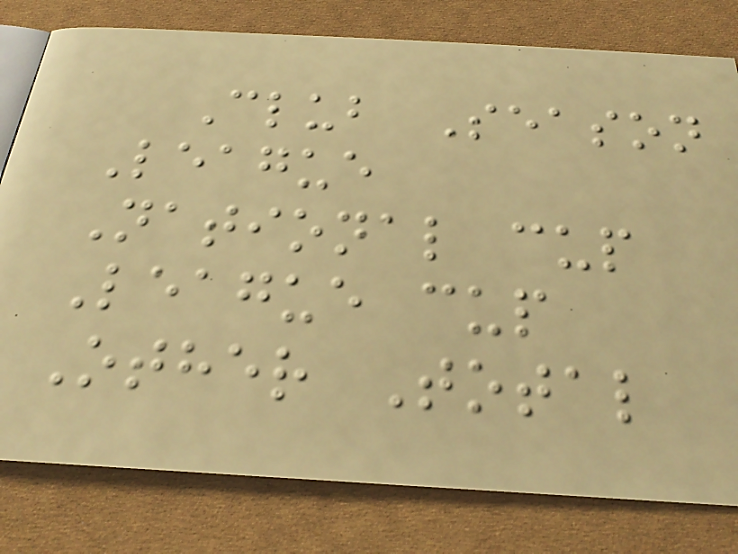Club Season
League
National cup
League cup
Other Total
